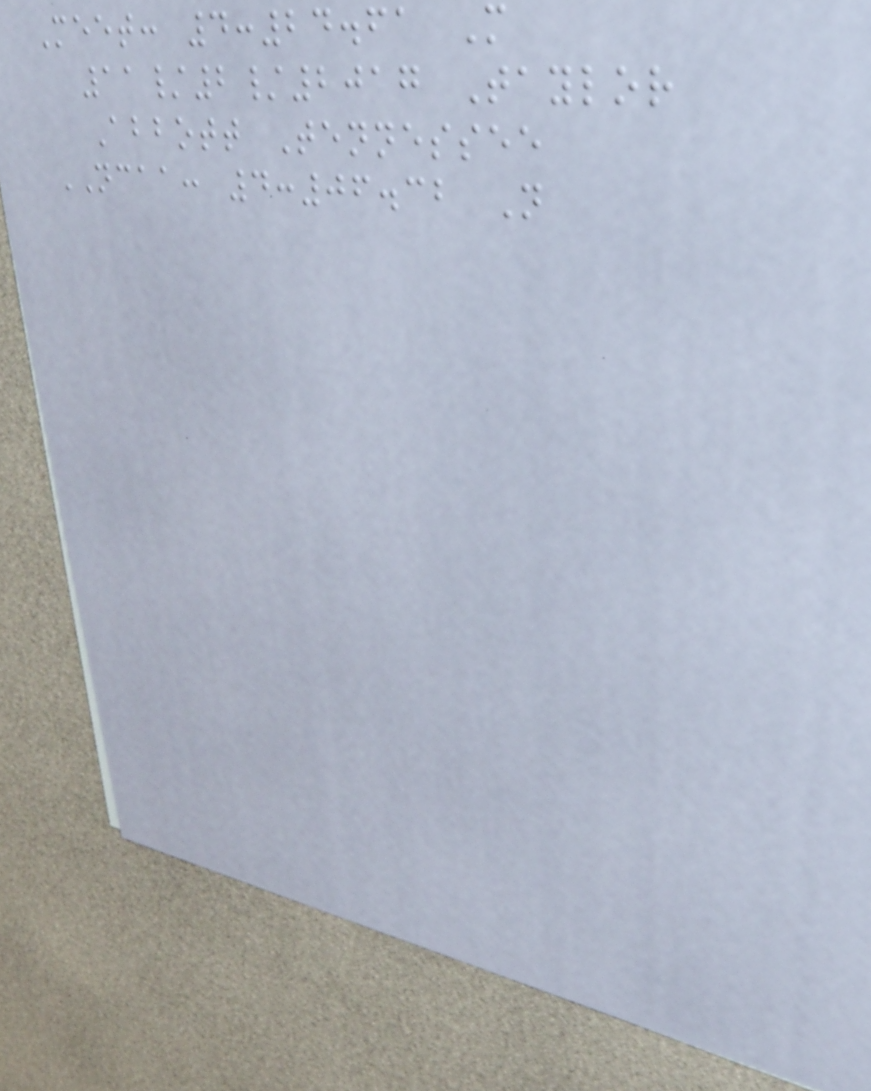Meet: 4:24.61 M
11/2/2017 Taylor
Abbott Tennessee
NCAA: 4:06.32 N
